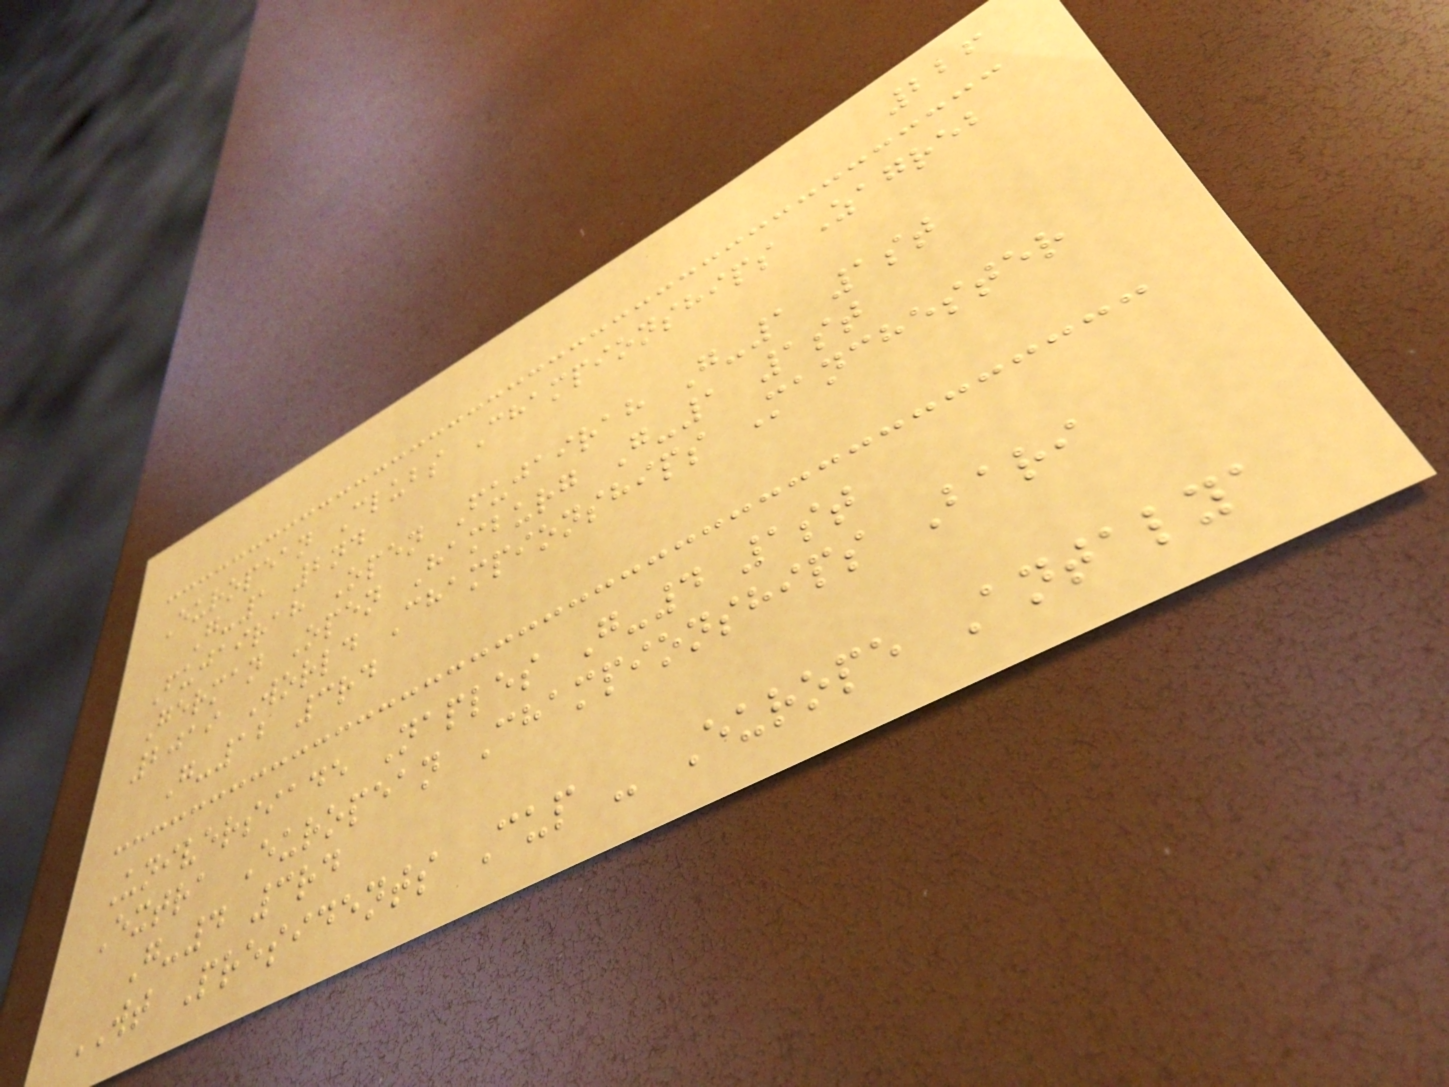226
European Clubs Championships Zagreb
G-1 2nd
Fujairah Open Fujairah G-1 1st
German Open Hamburg G-1 1st
2019 World Championships Manchester
G-12 3rd
Universiade Naples G-4 1st
Extra European Championships Bari
G-4 3rd
WT Presidents Cup - Europe Antalya
